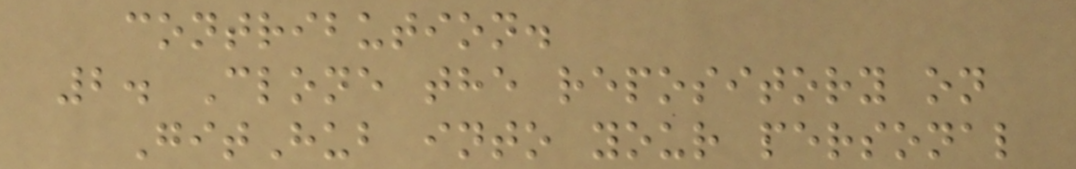contribution.
2. Clone the repository on
GitHub into your personal
